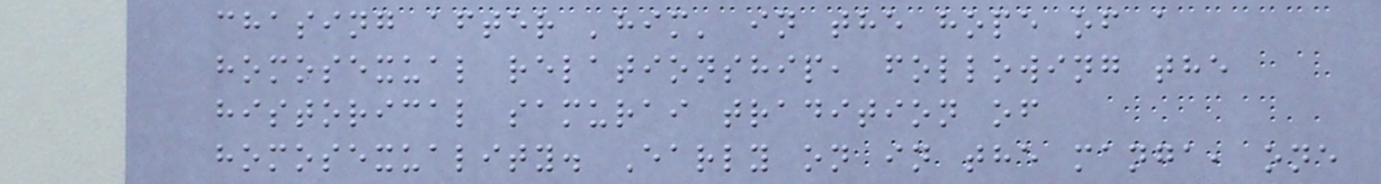chasing after 'him' in the hope of a
homosexual relationship, following the
historical samurai tradition of
homosexuality. Early on in the manga, one
